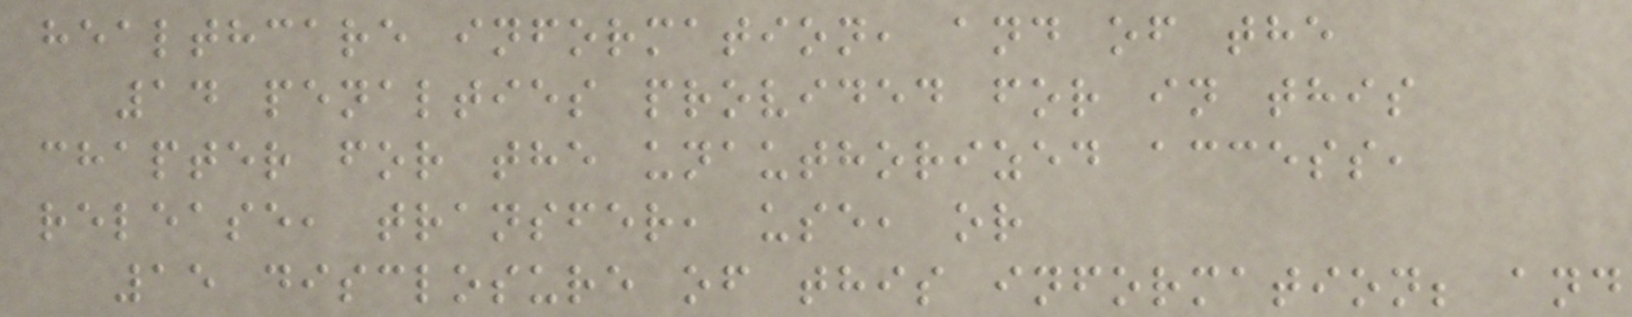healthcare information, and of the
14 penalties provided for in this
chapter for the unauthorized access,
release, transfer, use, or
15 disclosure of this information; and
